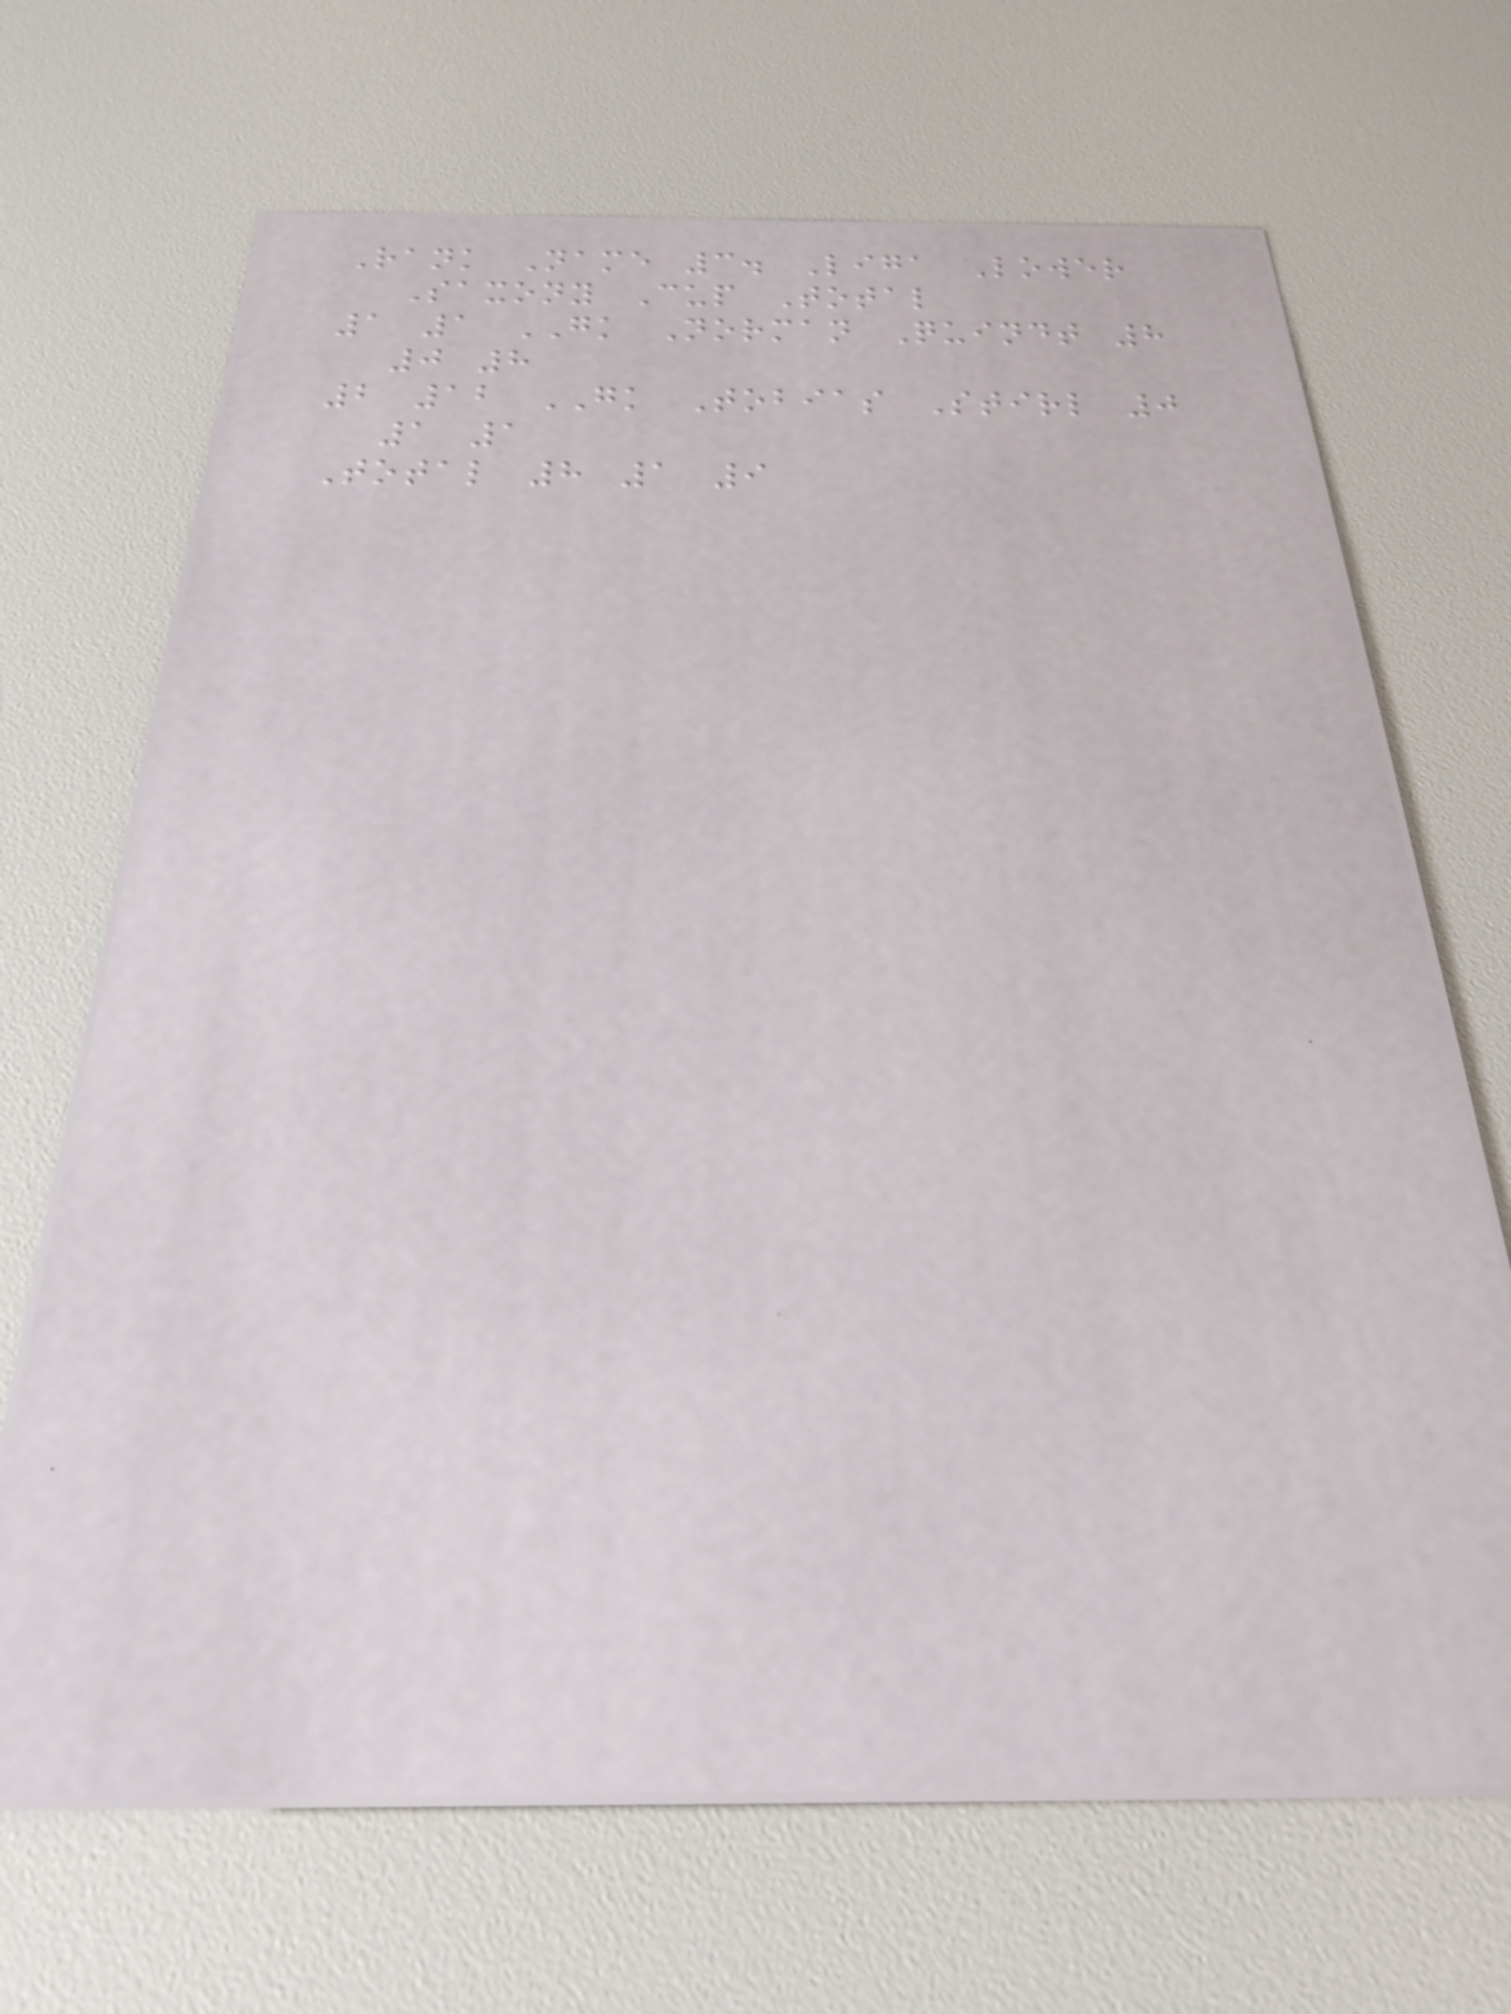Rank Name 3. Liga Lower
Saxony Cup Total
1 1 GK Norman Quindt 8
0 8
2 12 GK Tobias Stirl 0
1 1
Total 8 1 9
